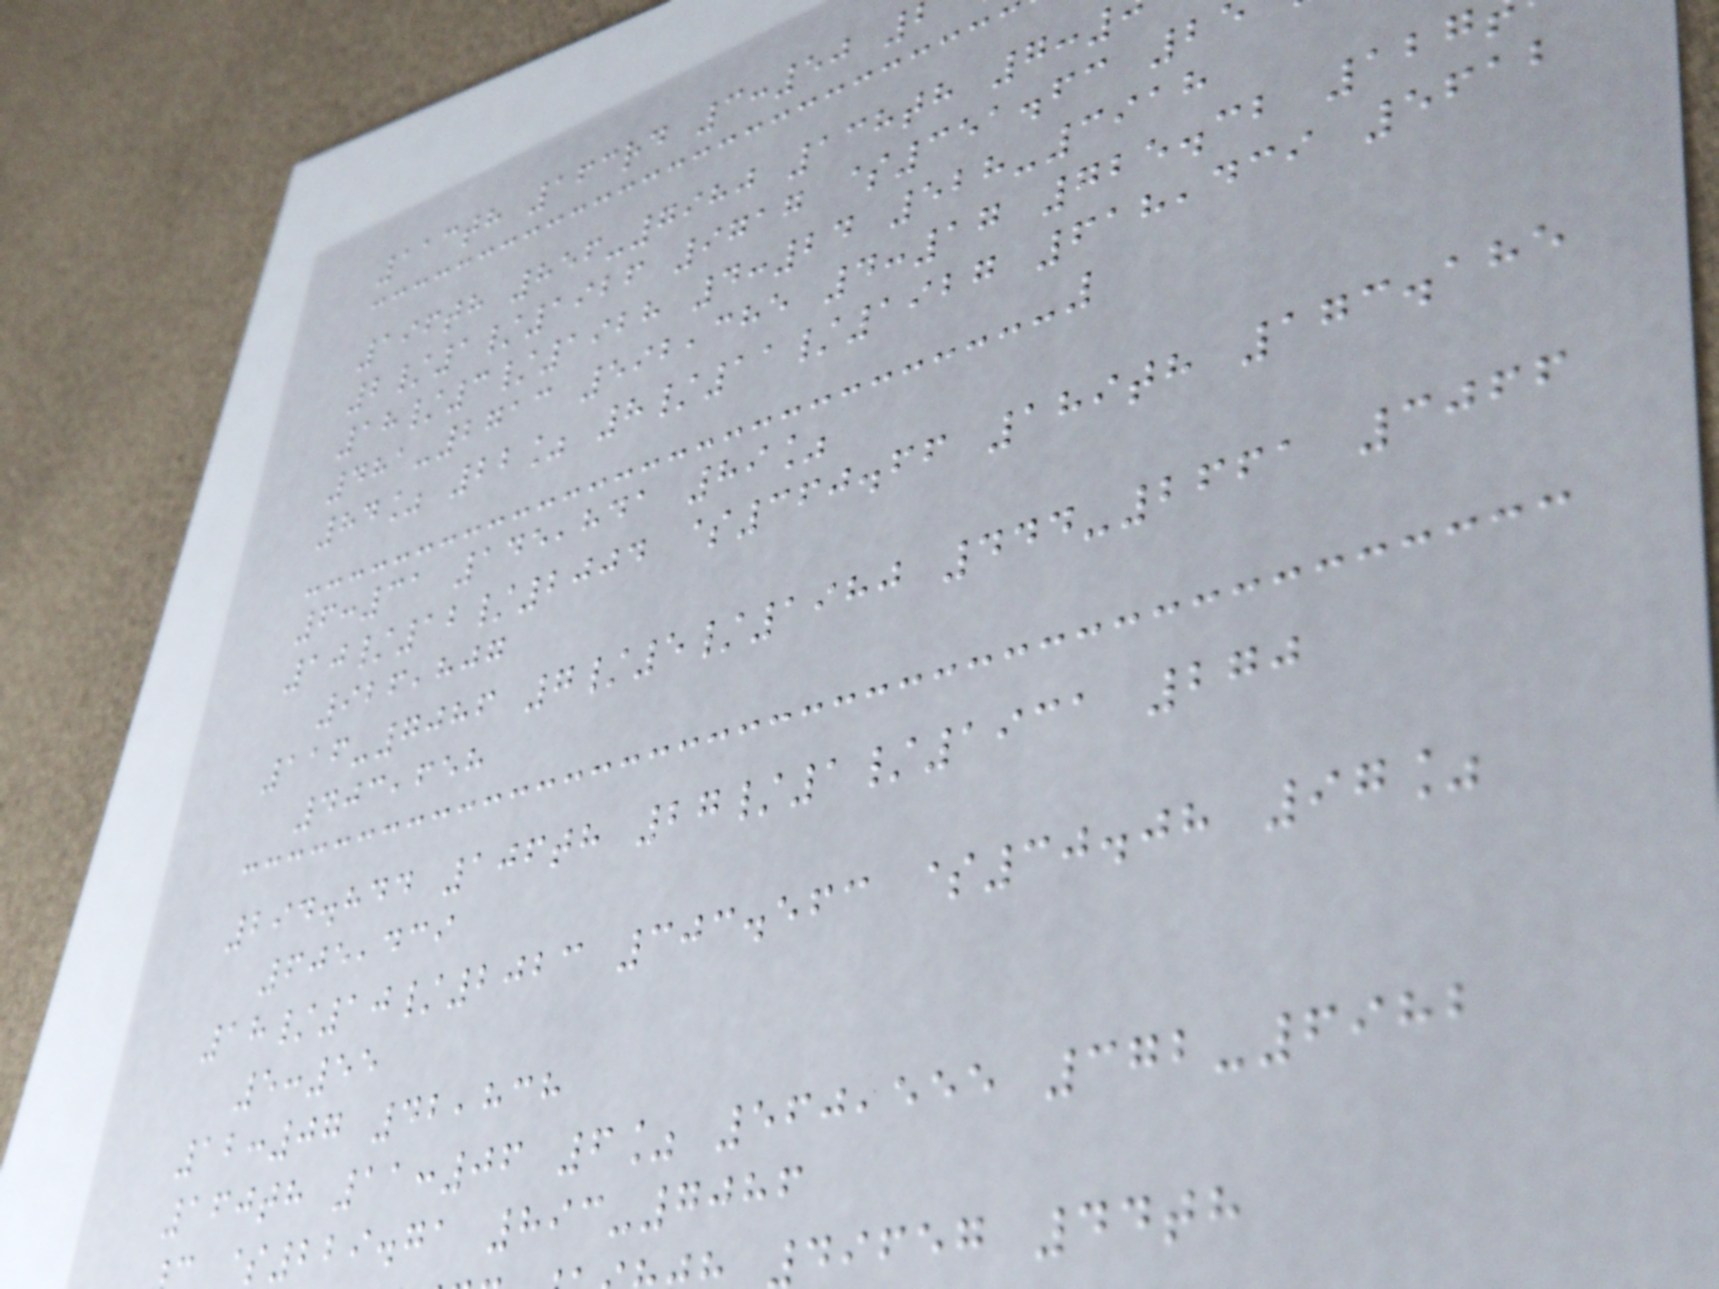113th 163rd 3:50
196th 856-7980 138th 7:
2/1/1926 9717 $351.63 2
18/3/1928 4:24 528-3918
481-2713 592,385 4:17 725.32 127
84% 22% 8/11/1927 618,439 5612
6:31 145,841 89%
10/12/2004 $360.66 189th 173.185
926,807
116-7086 7/5/1980 444-2661 3066
403,658
294.844 106th 27/1/1931 270
605,439
18/10/2023 303.563 $30.08 97%
5:55
12:07 42,838
160th 11:06 6% 560,555 372-6982
$229.71 893-7086
49657 44th
